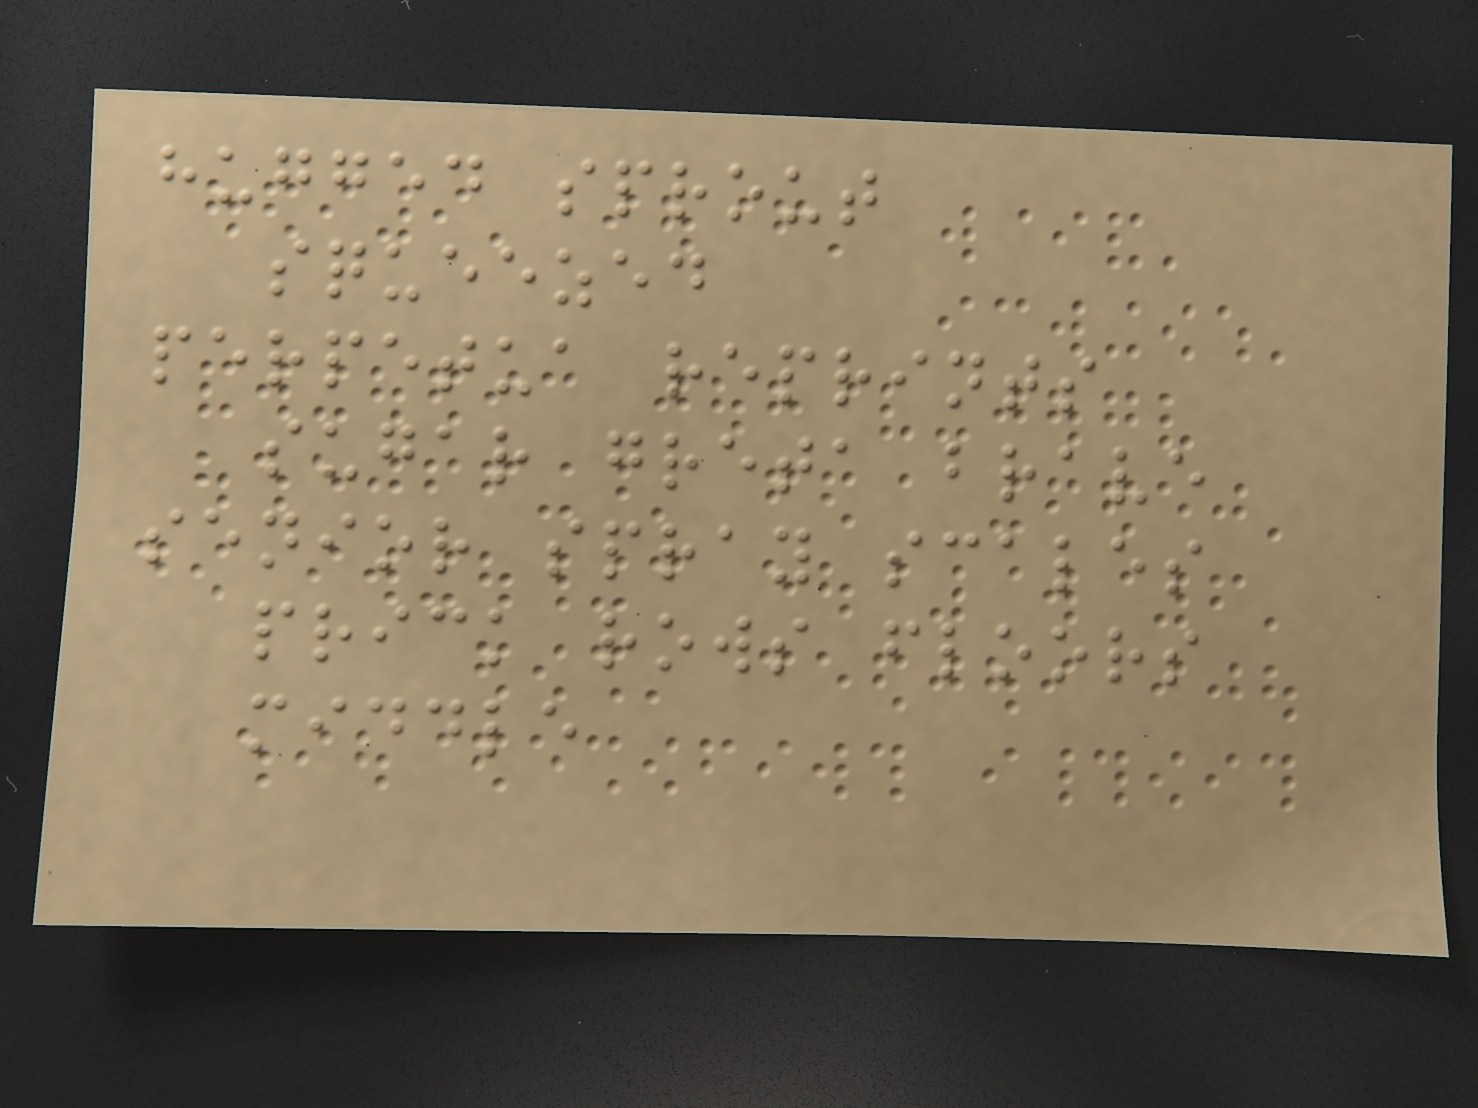hugged sprout
squeezed
perpetua reprints
sugar greta brave
senior spray scales
prick rows floors
middle
